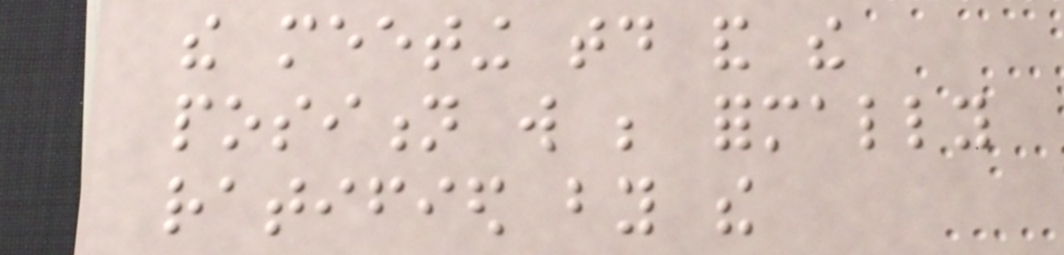the meeting today and the
position will be formally
ratified by the
